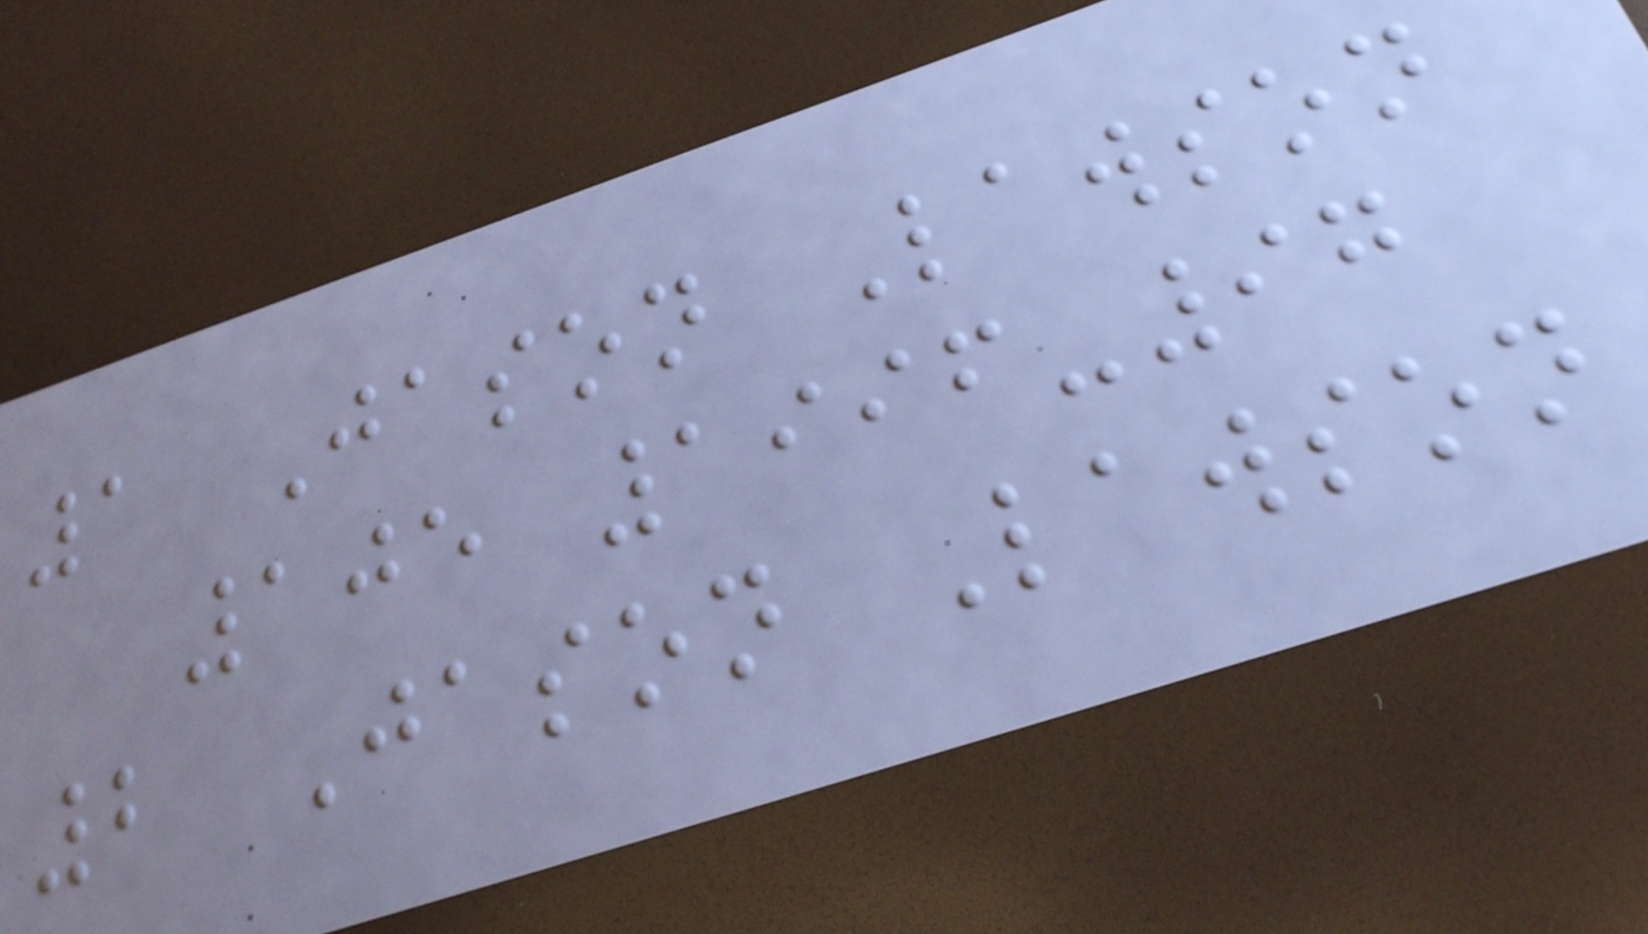1 Jason Lawson
105 1996-97
2 Jason Lawson
